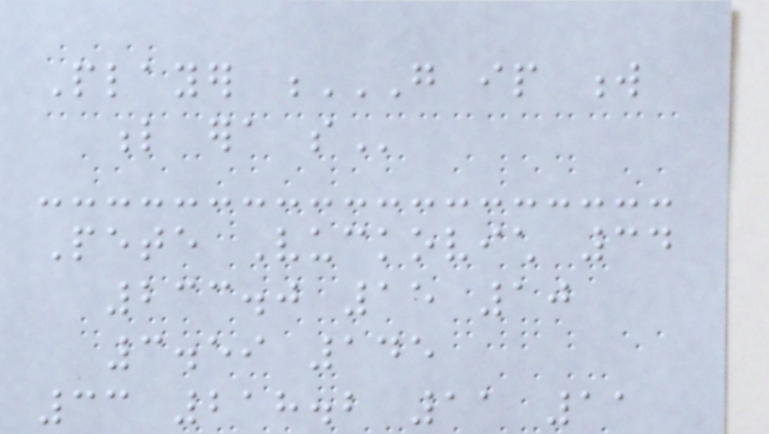Player G IP W
L ERA SO
Pete Vuckovich 34
233.0 15 10
3.59 145
33 218.2 11 11
